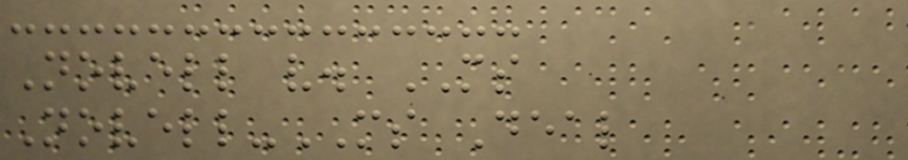Novell v. MS
Novell-MS Deal
